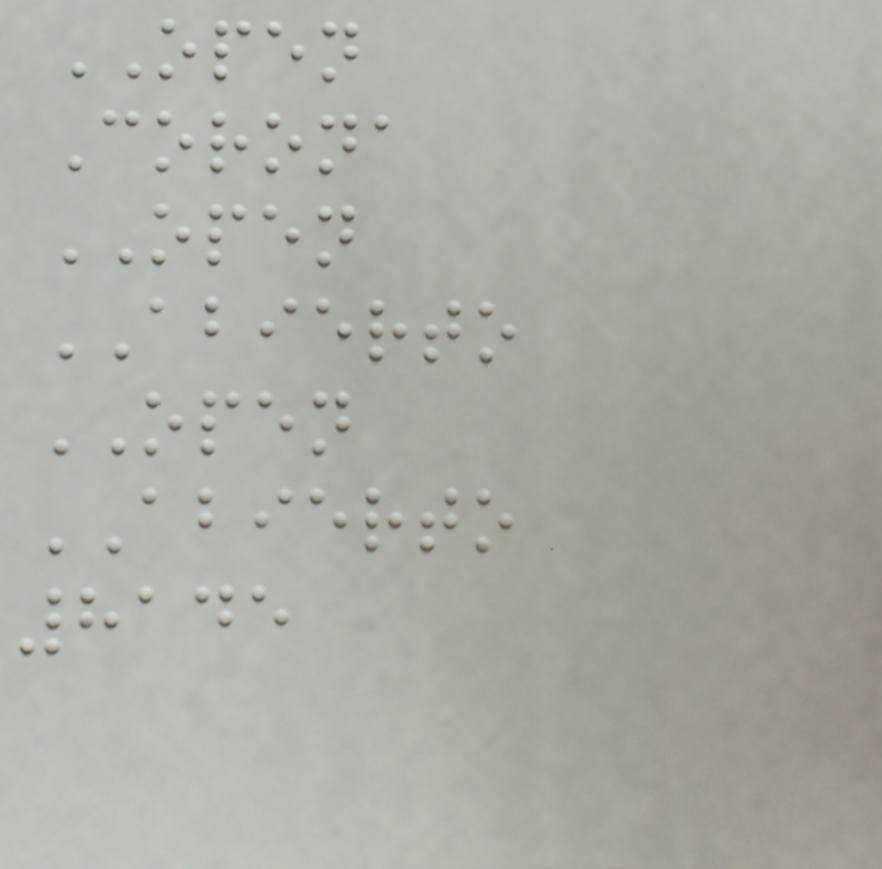OPEN
Corona
OPEN
ABIERTO
OPEN
ABIERTO
8145
